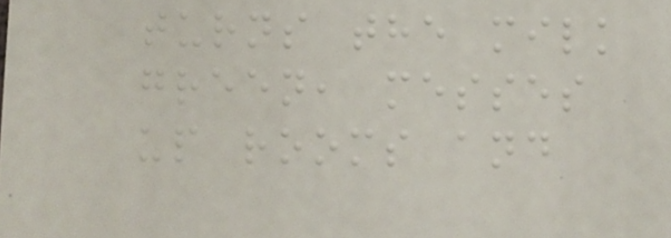turns the milk
green, messes
up rooms and
